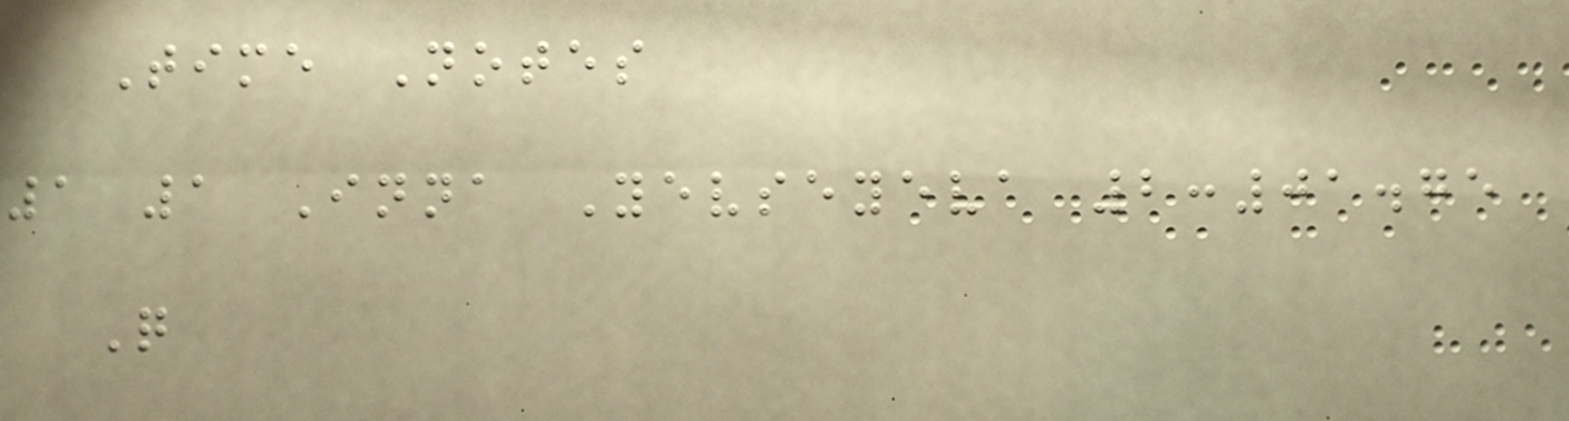Time Notes
1 1 Inna Yevseyeva 2:01.75
Q
